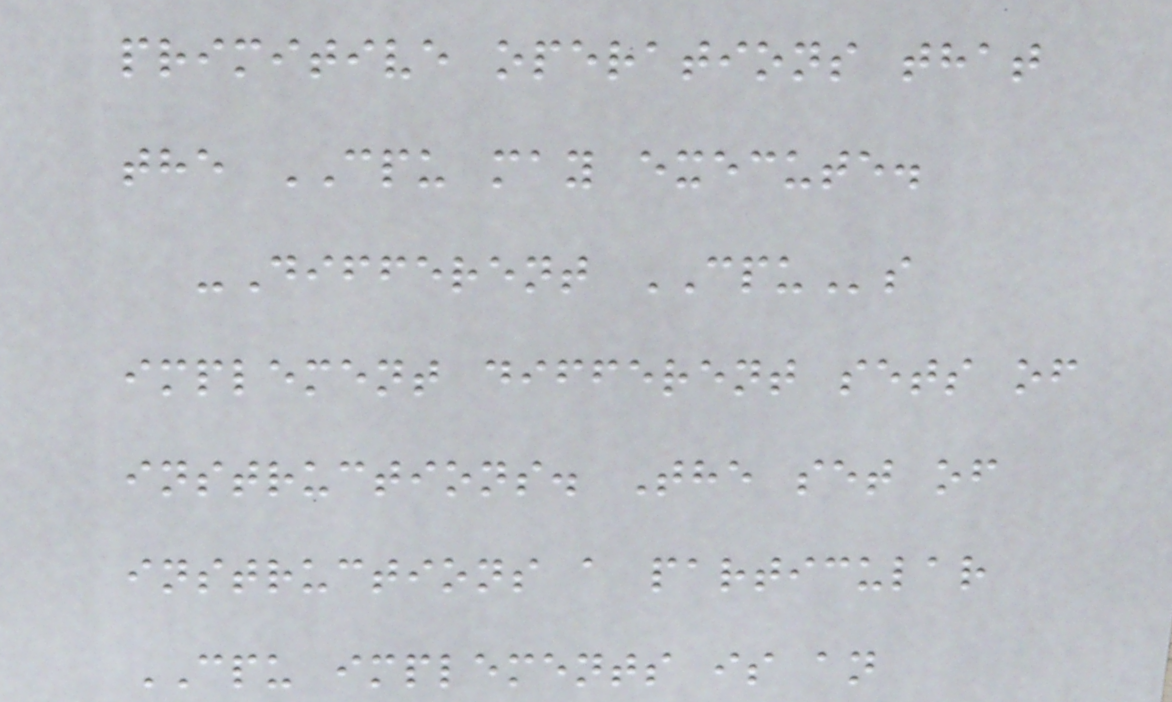primitive operations that
the CPU may execute.
-Different CPUs
implement different sets of
instructions. The set of
instructions a particular
CPU implements is an
